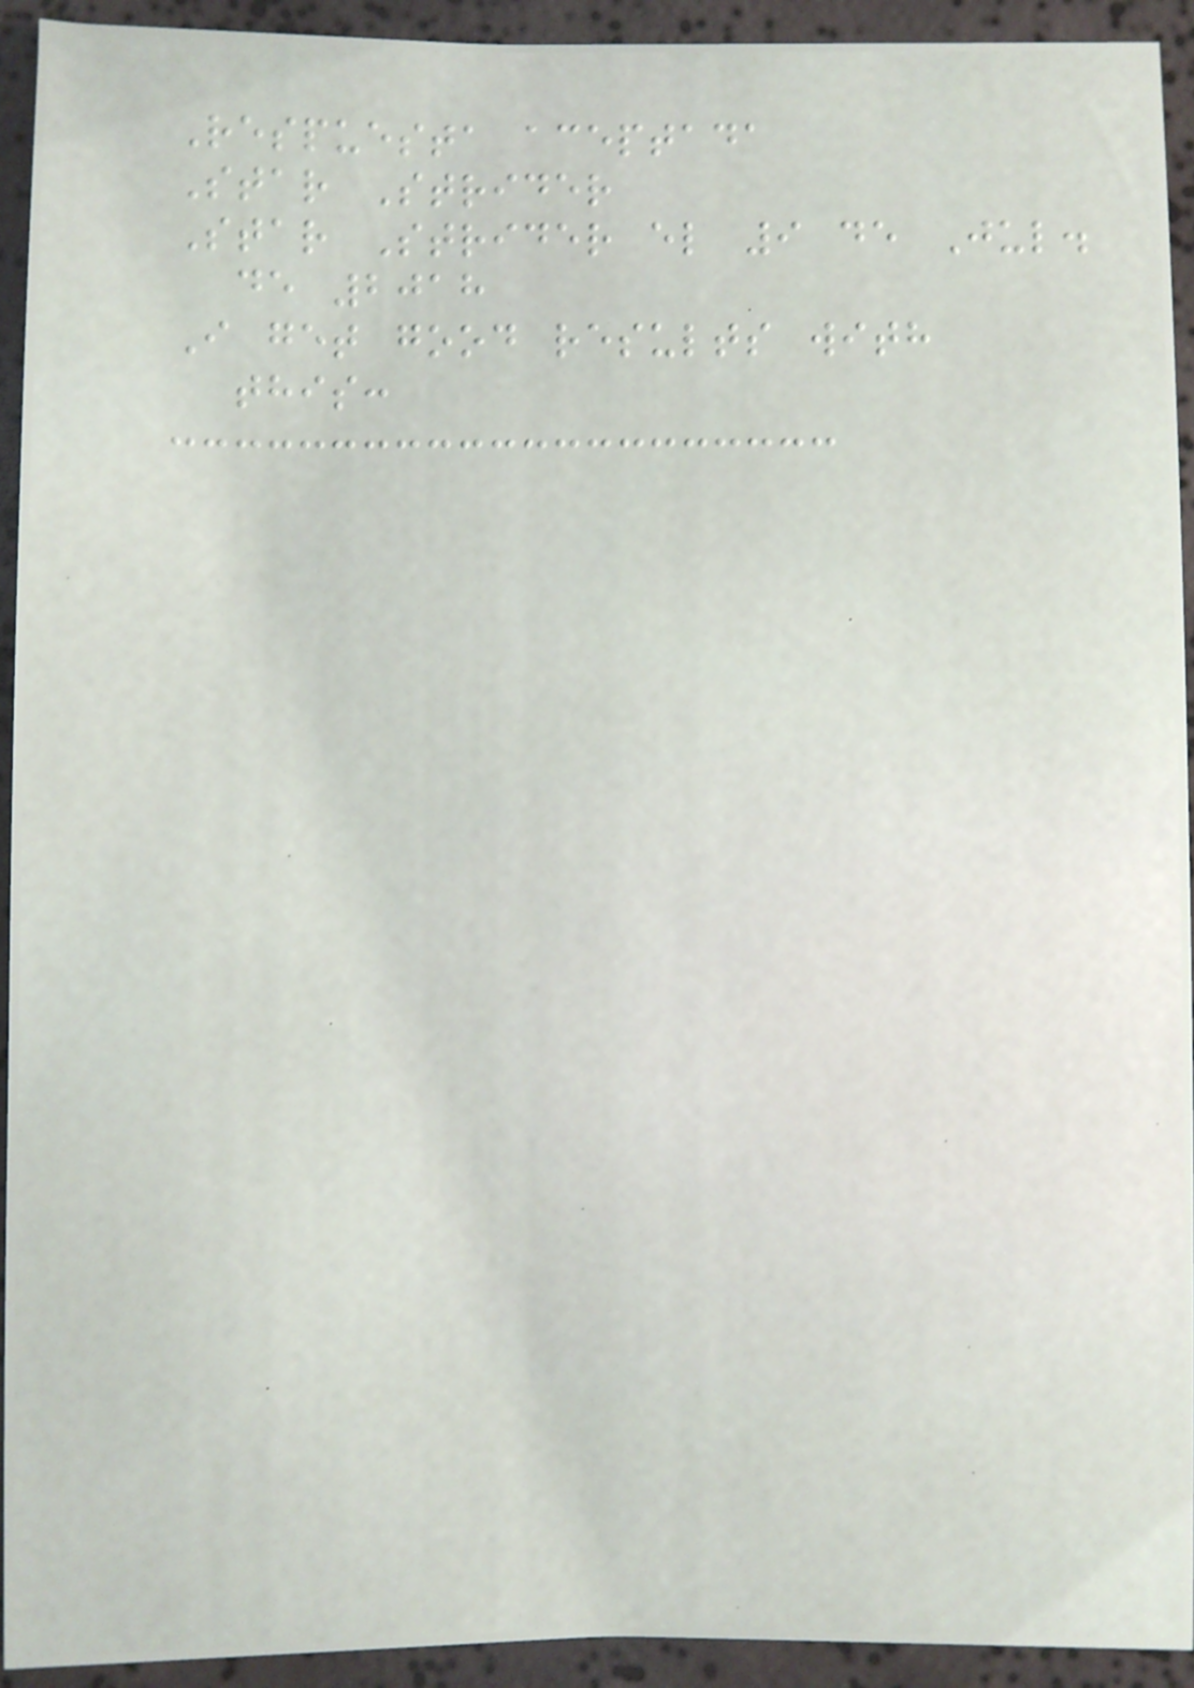Respuesta aceptada
Star Strider
Star Strider el 9 de Jul.
de 2018
I get good results with
this:
